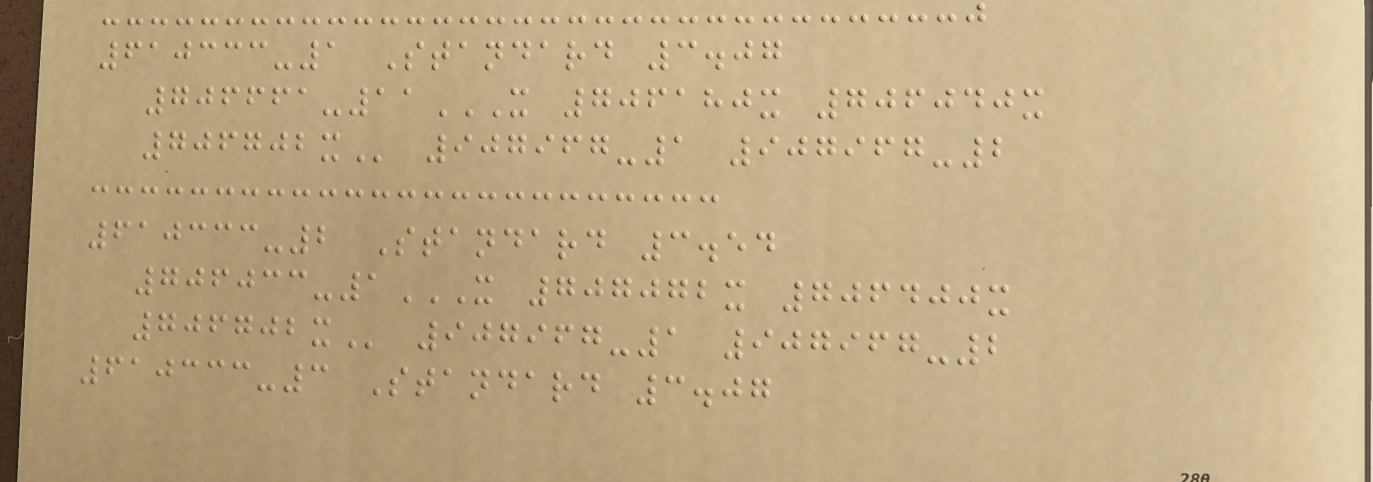610333-1 Standard 3.07
706661-11X 706180X 706040X
706702X 907967-1 907967-2
610333-2 Standard 3.54
706033-1X 707072X 706400X
706702X 907967-1 907967-2
610333-3 Standard 3.07
